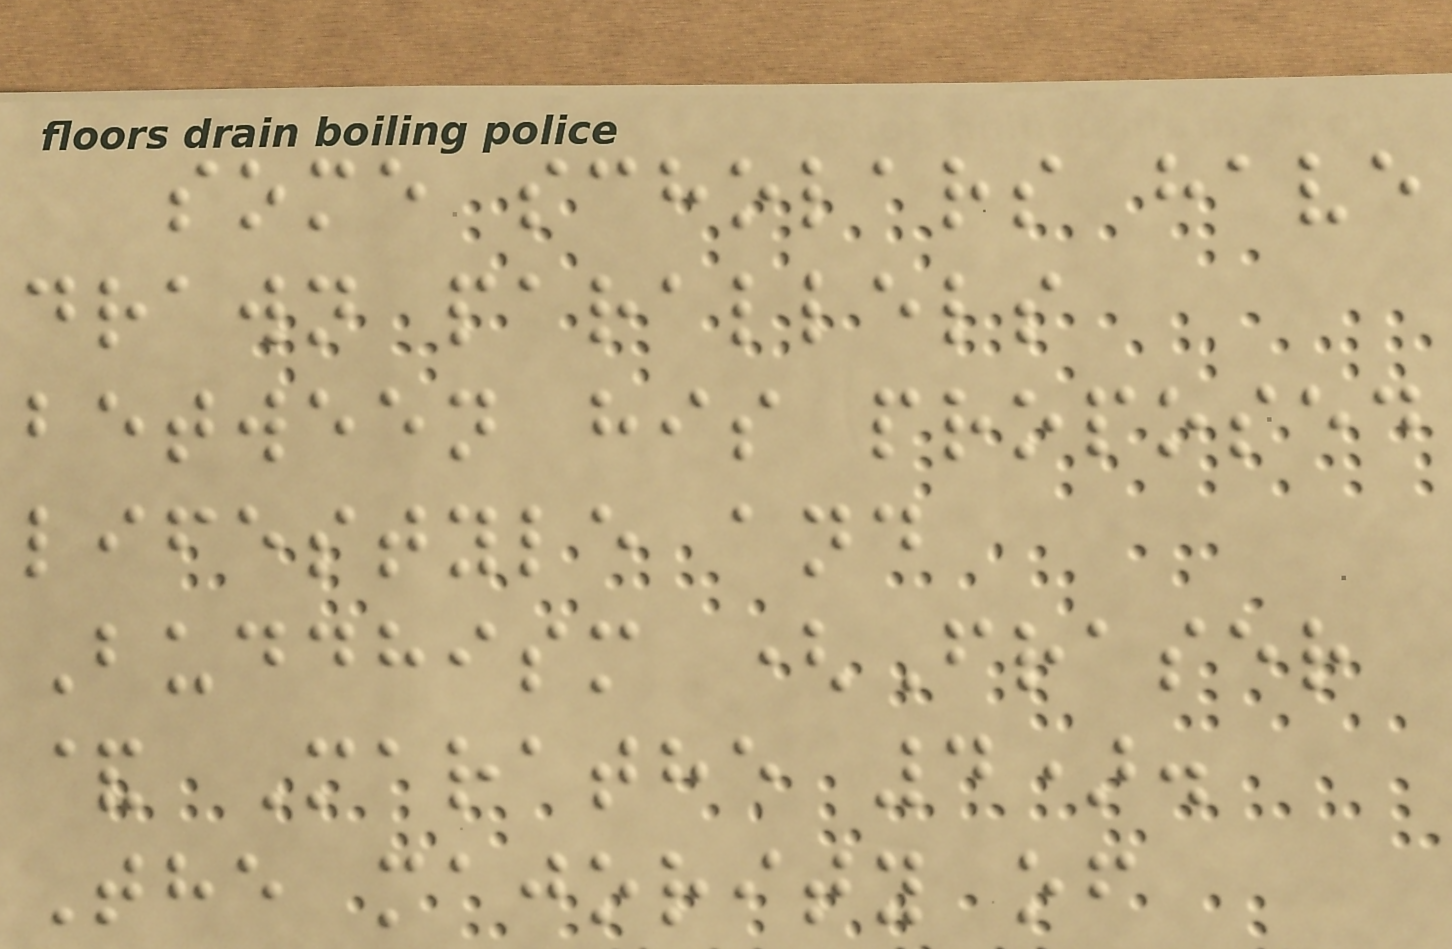some scholars have
drawn parallels
between his proposed
lifestyle and
Buddhism (Fraser
& Marathe 4).
The majority of
